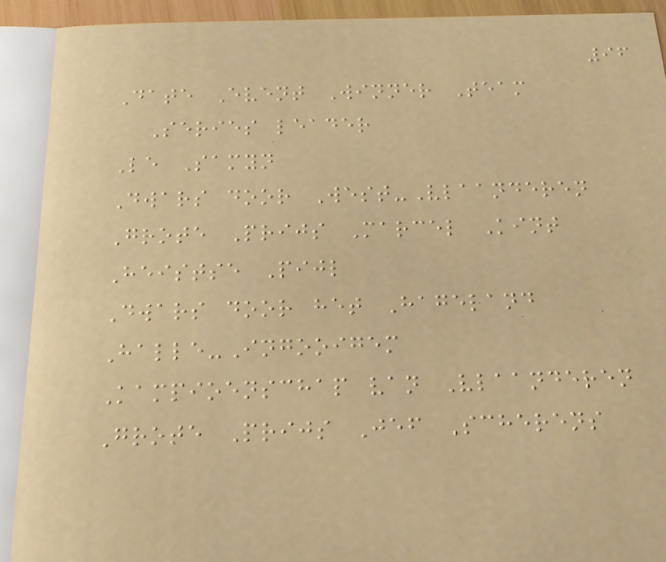96
Date Event Winner Team
Series leader
Le Samyn
Dwars door West-Vlaanderen
Grote Prijs Marcel Kint
Heistse Pijl
Dwars door het Hageland
Halle-Ingooigem
Kampioenschap van Vlaanderen
Grote Prijs Jef Scherens
